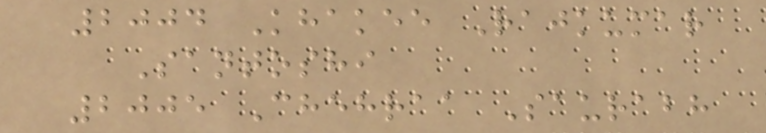2004 Khakee Rajkumar
Santoshi
2005 Chehraa Saurabh
